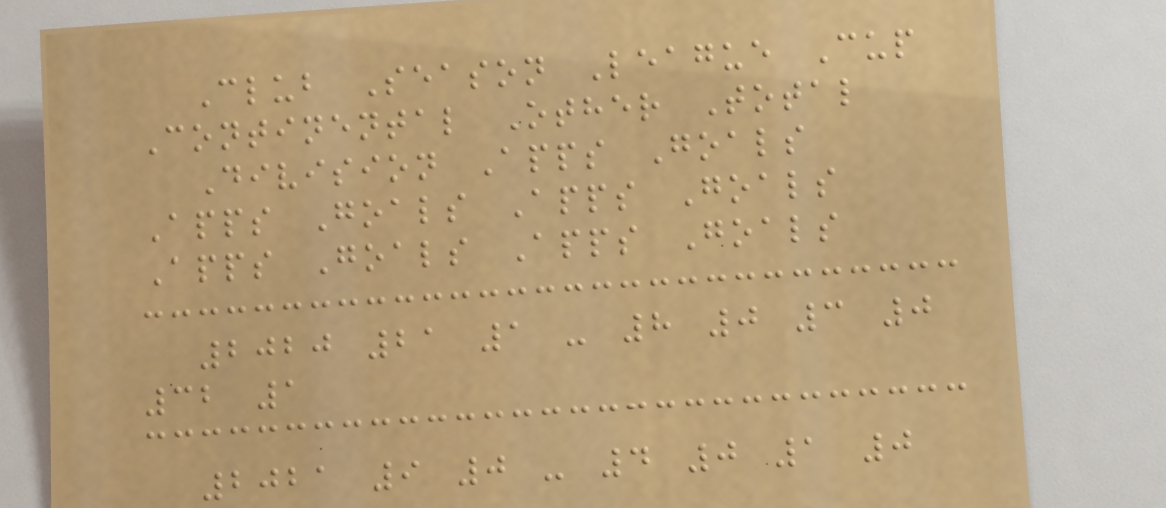Club Season League Cup
Continental Other Total
Division Apps Goals
Apps Goals Apps Goals
Apps Goals Apps Goals
2020 21 1 - 8 0 3 0
32 1
2021 9 0 - 4 0 1 0
